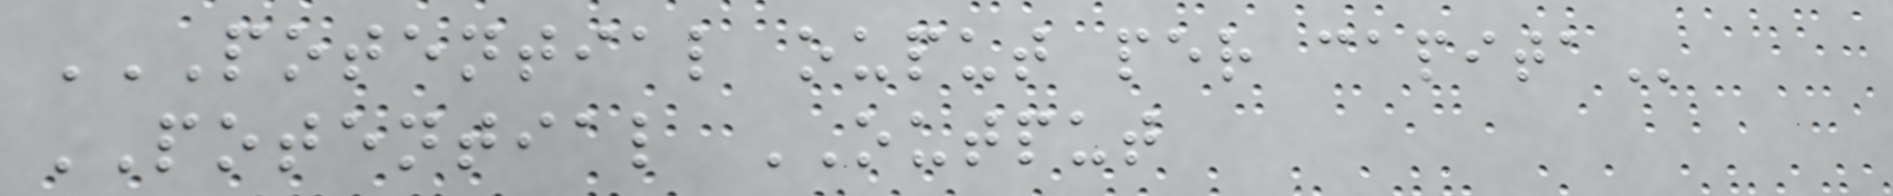POTENTIAL OUPUT PER CAPITA
POTENTIAL OUTPUT
